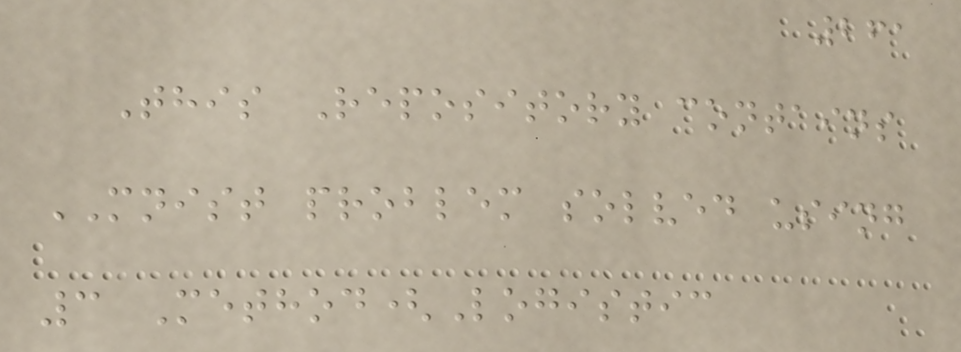261
This Repository contains
MNIST problem solved using
3 Method(Logistic
